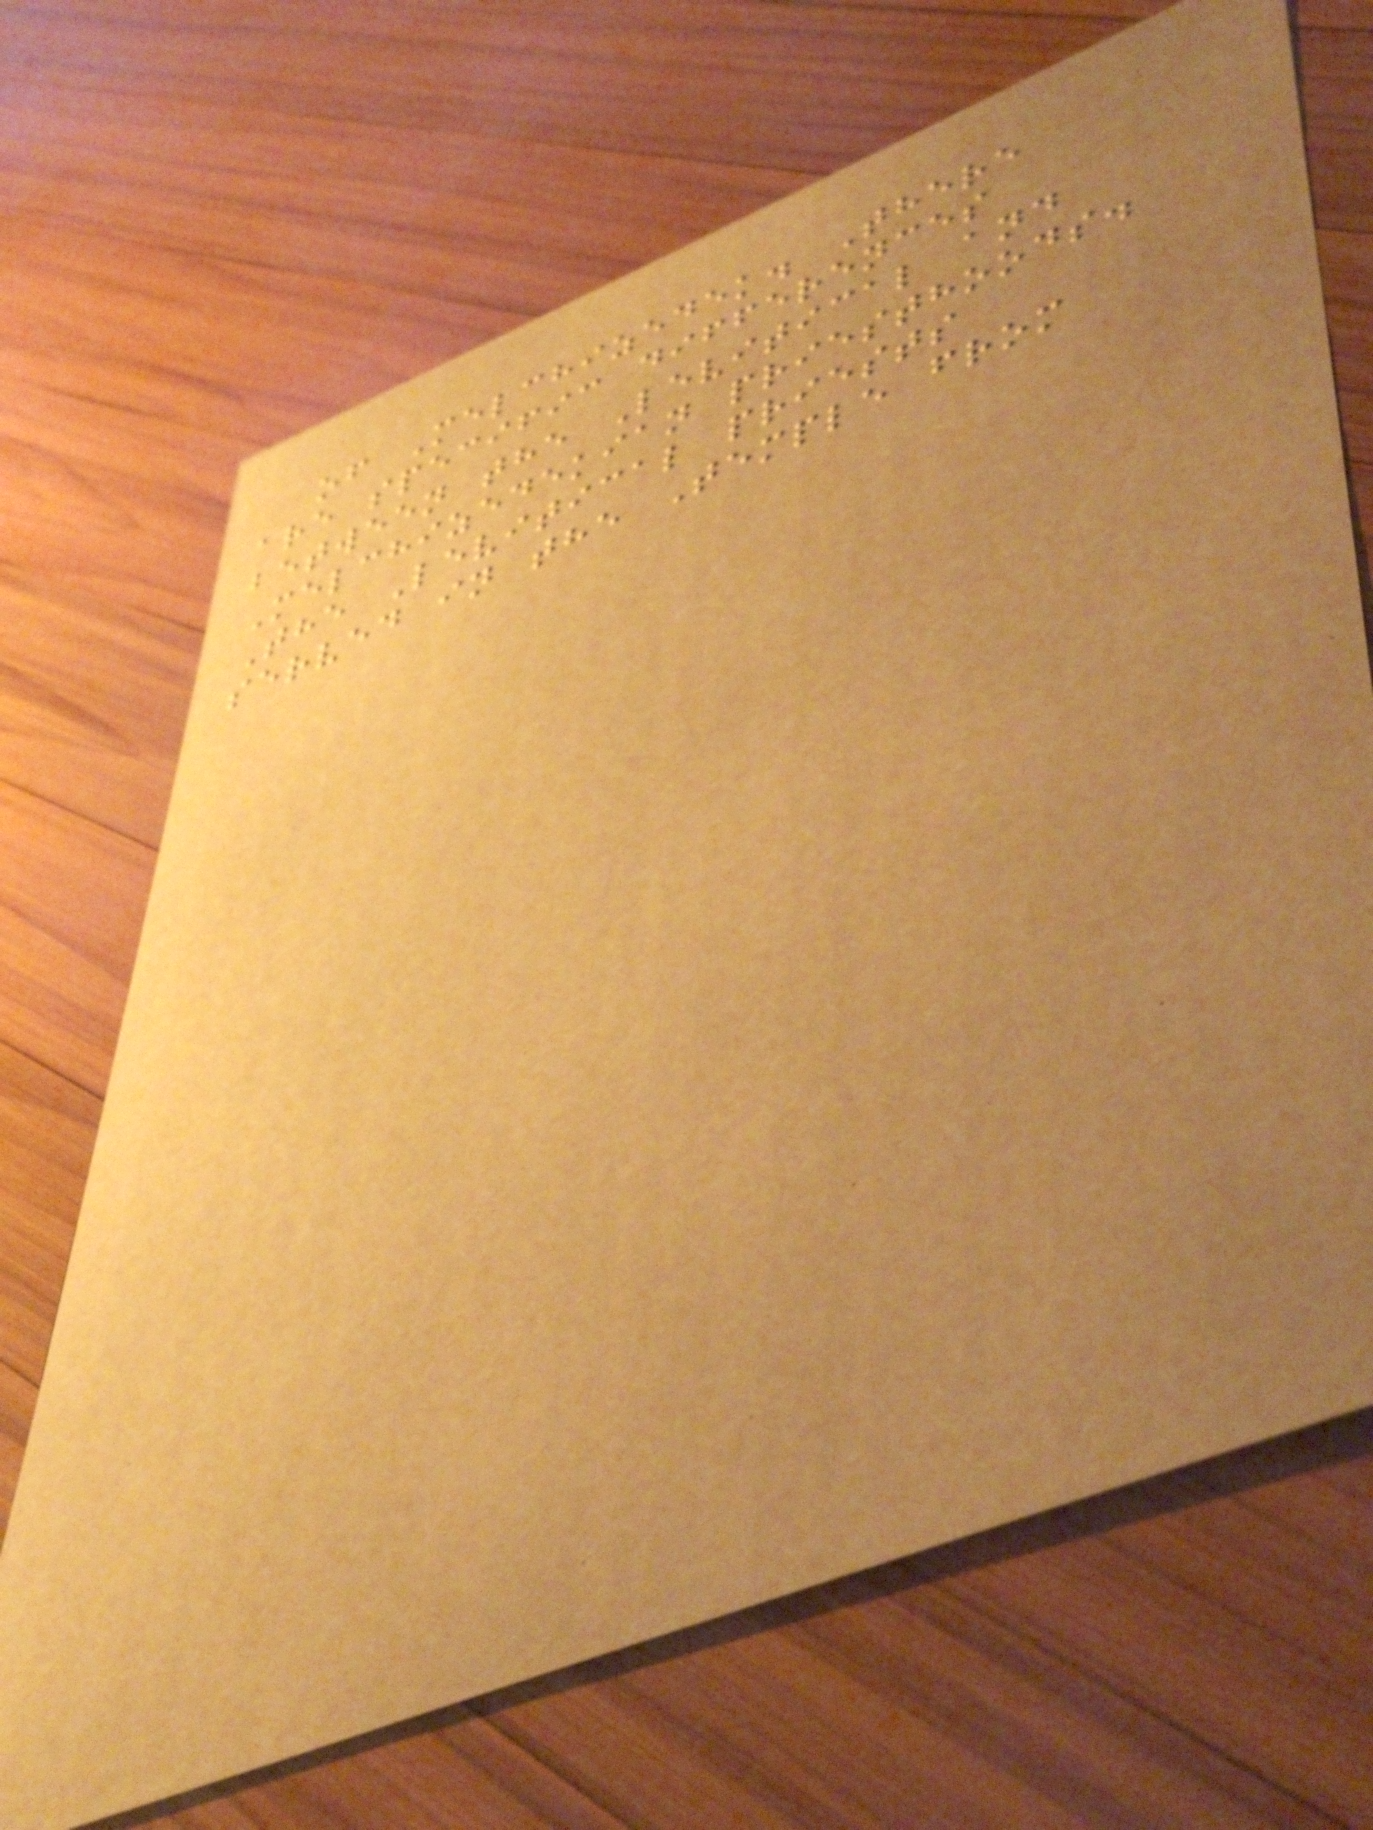of Melchizedek. There
are specific differences
between the Levitical and
Melchizedekian priesthoods.
The Levitical priests
served in the Temple from
